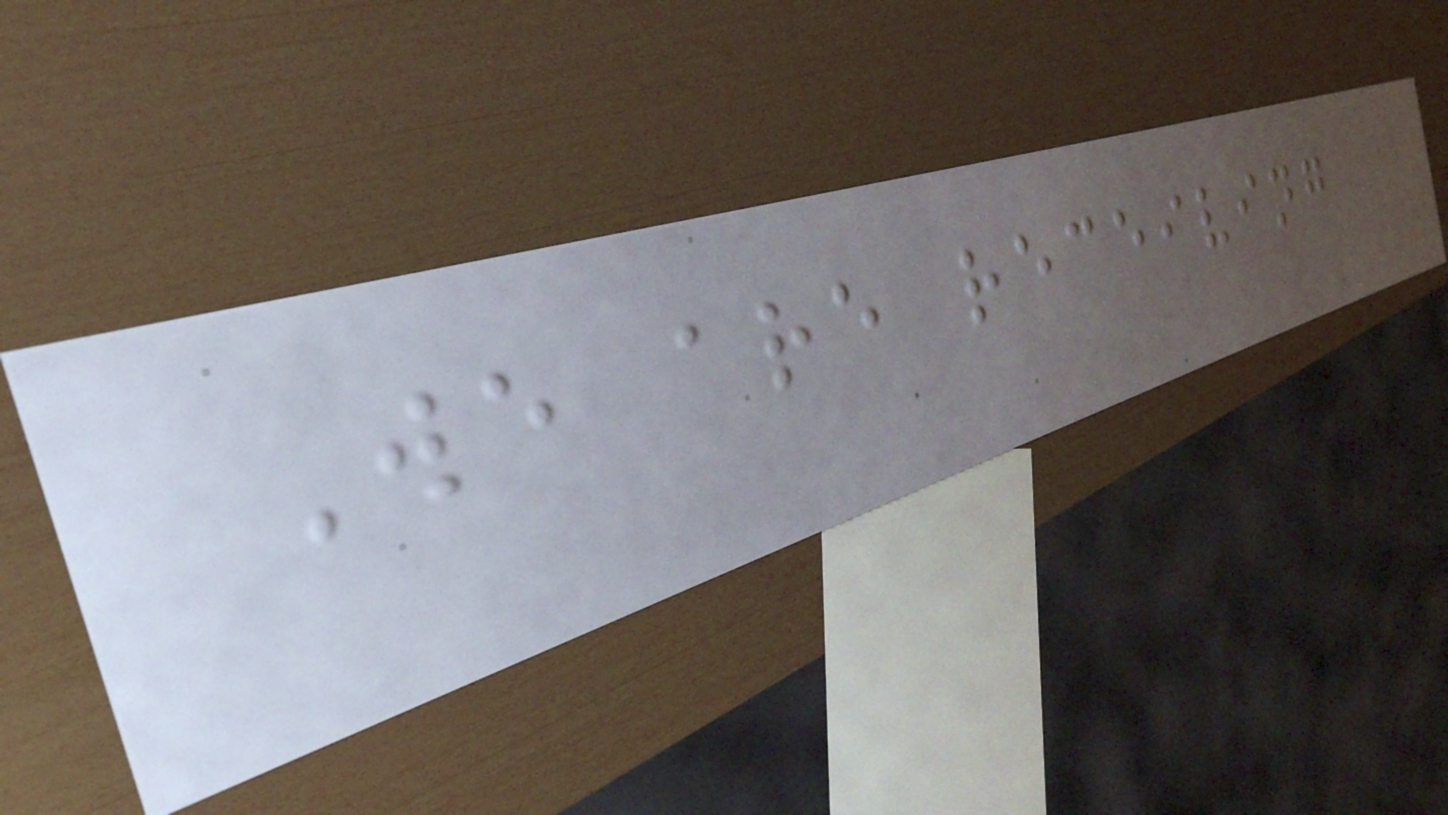We are receiving
